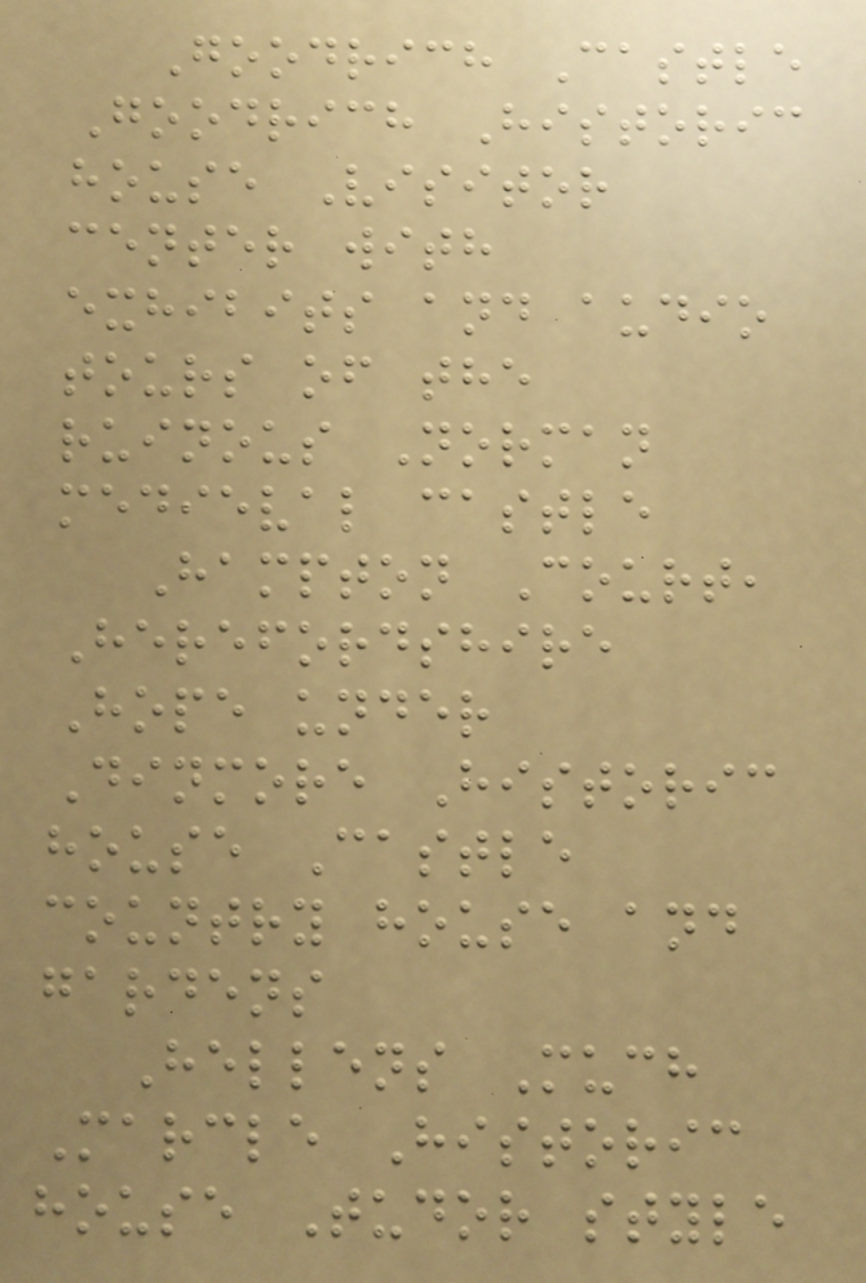Goodrich Castle
Goodrich Historic
house Visitor
center with
exhibits and audio
tours of the
ruinous Norman
medieval castle
Hampton Court,
Herefordshire
Hope under
Dinmore Historic
house Castle
country house and
gardens
Hellens Much
Marcle Historic
house Tudor style
